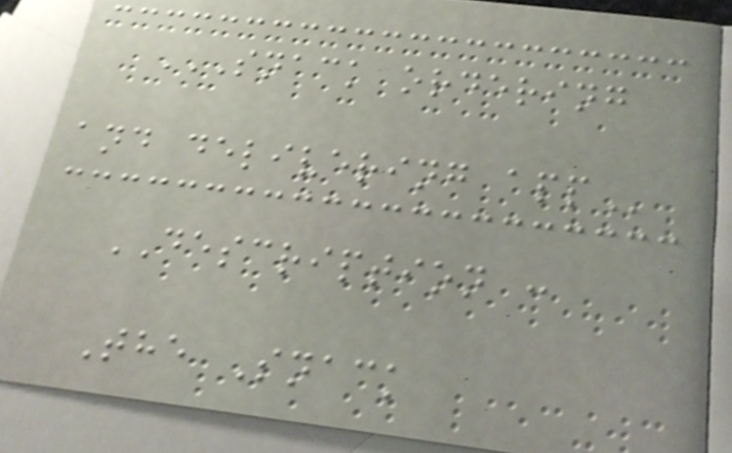SNACK ORDERING
AND DELIVERING APP
DESCRIPTION :
The Snack
